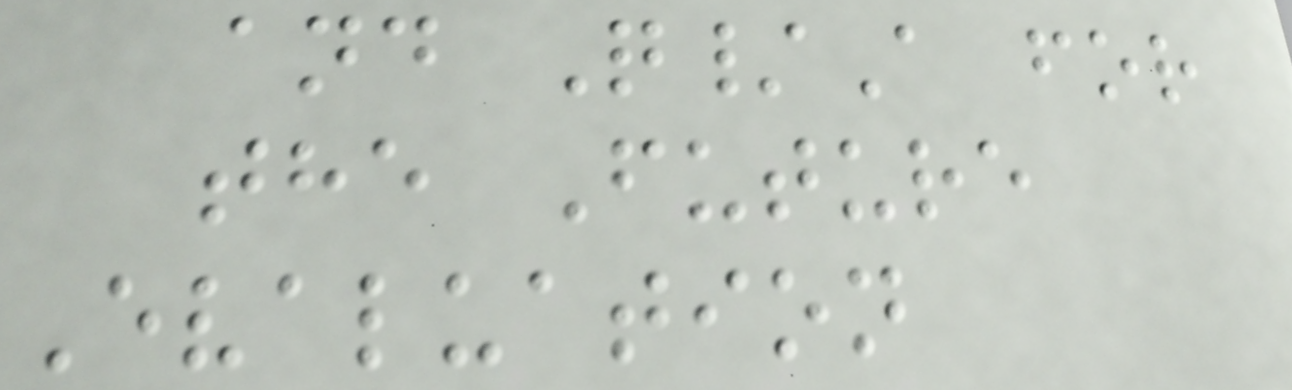and Q/A for
the Future
Evaluation
